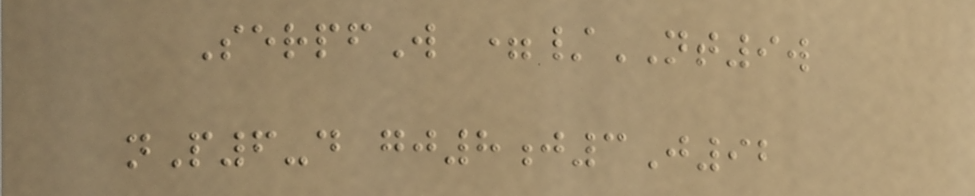SerpfW =/NT9w
nP6-d gj8j3J92
